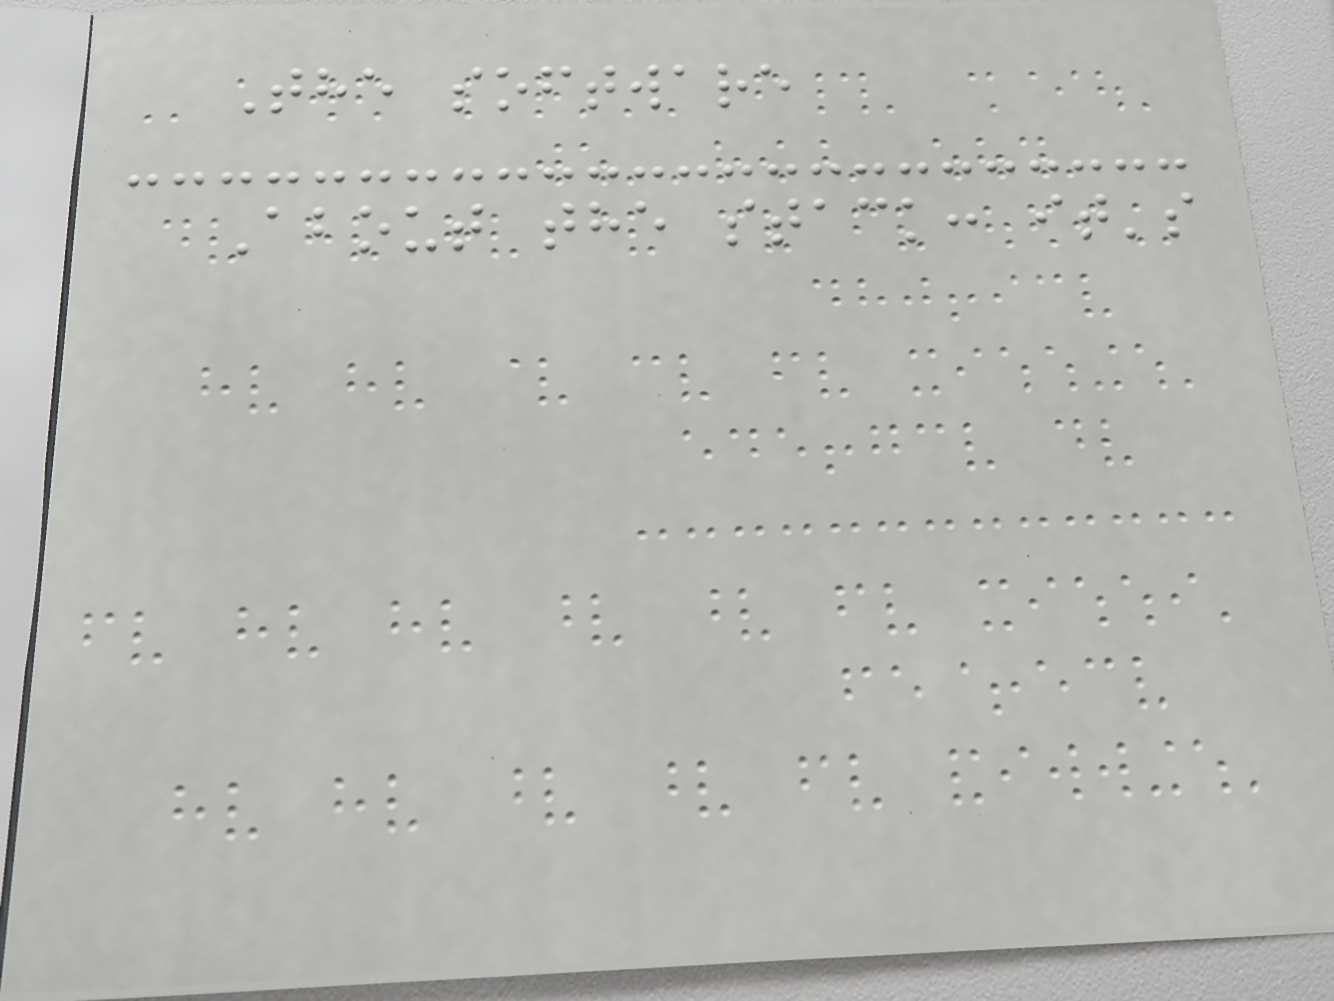The software
About the stack: it's
